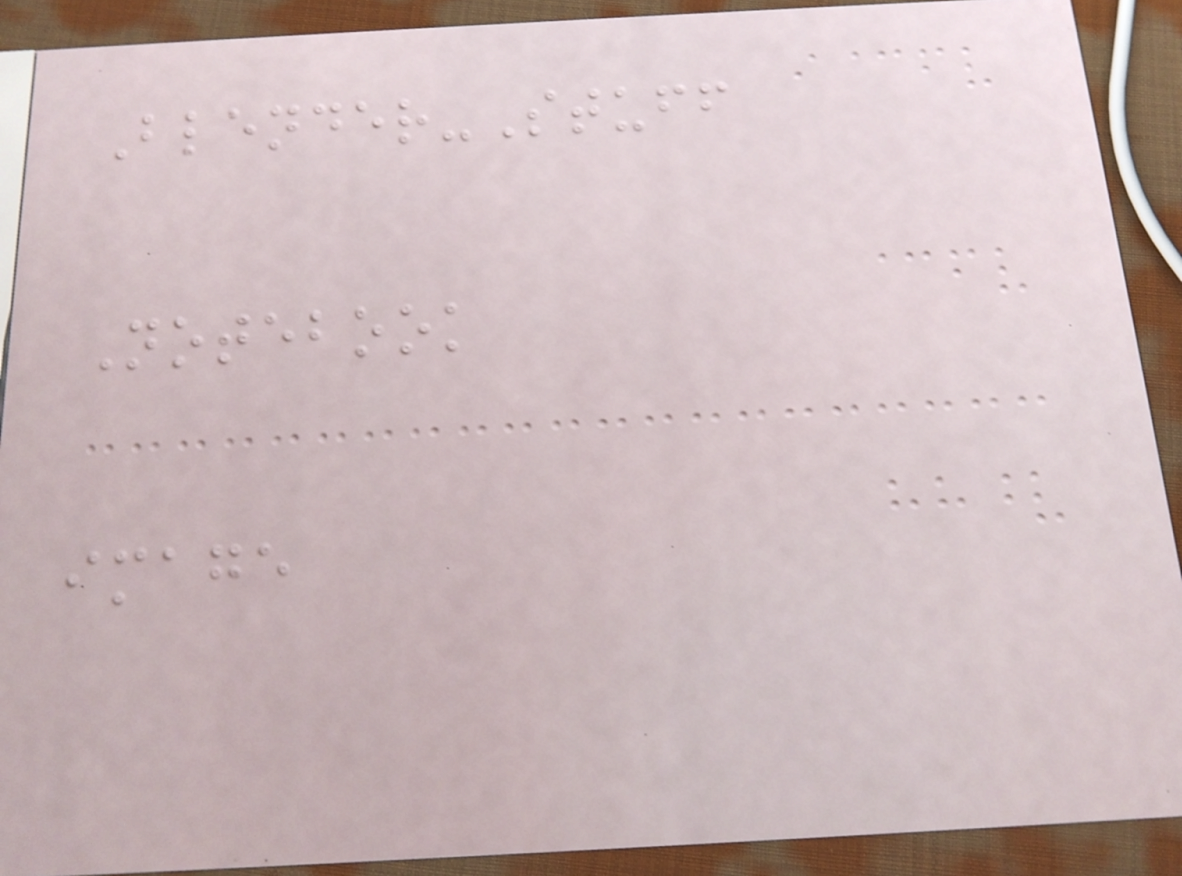Blender-Stuff
Notebook
image
